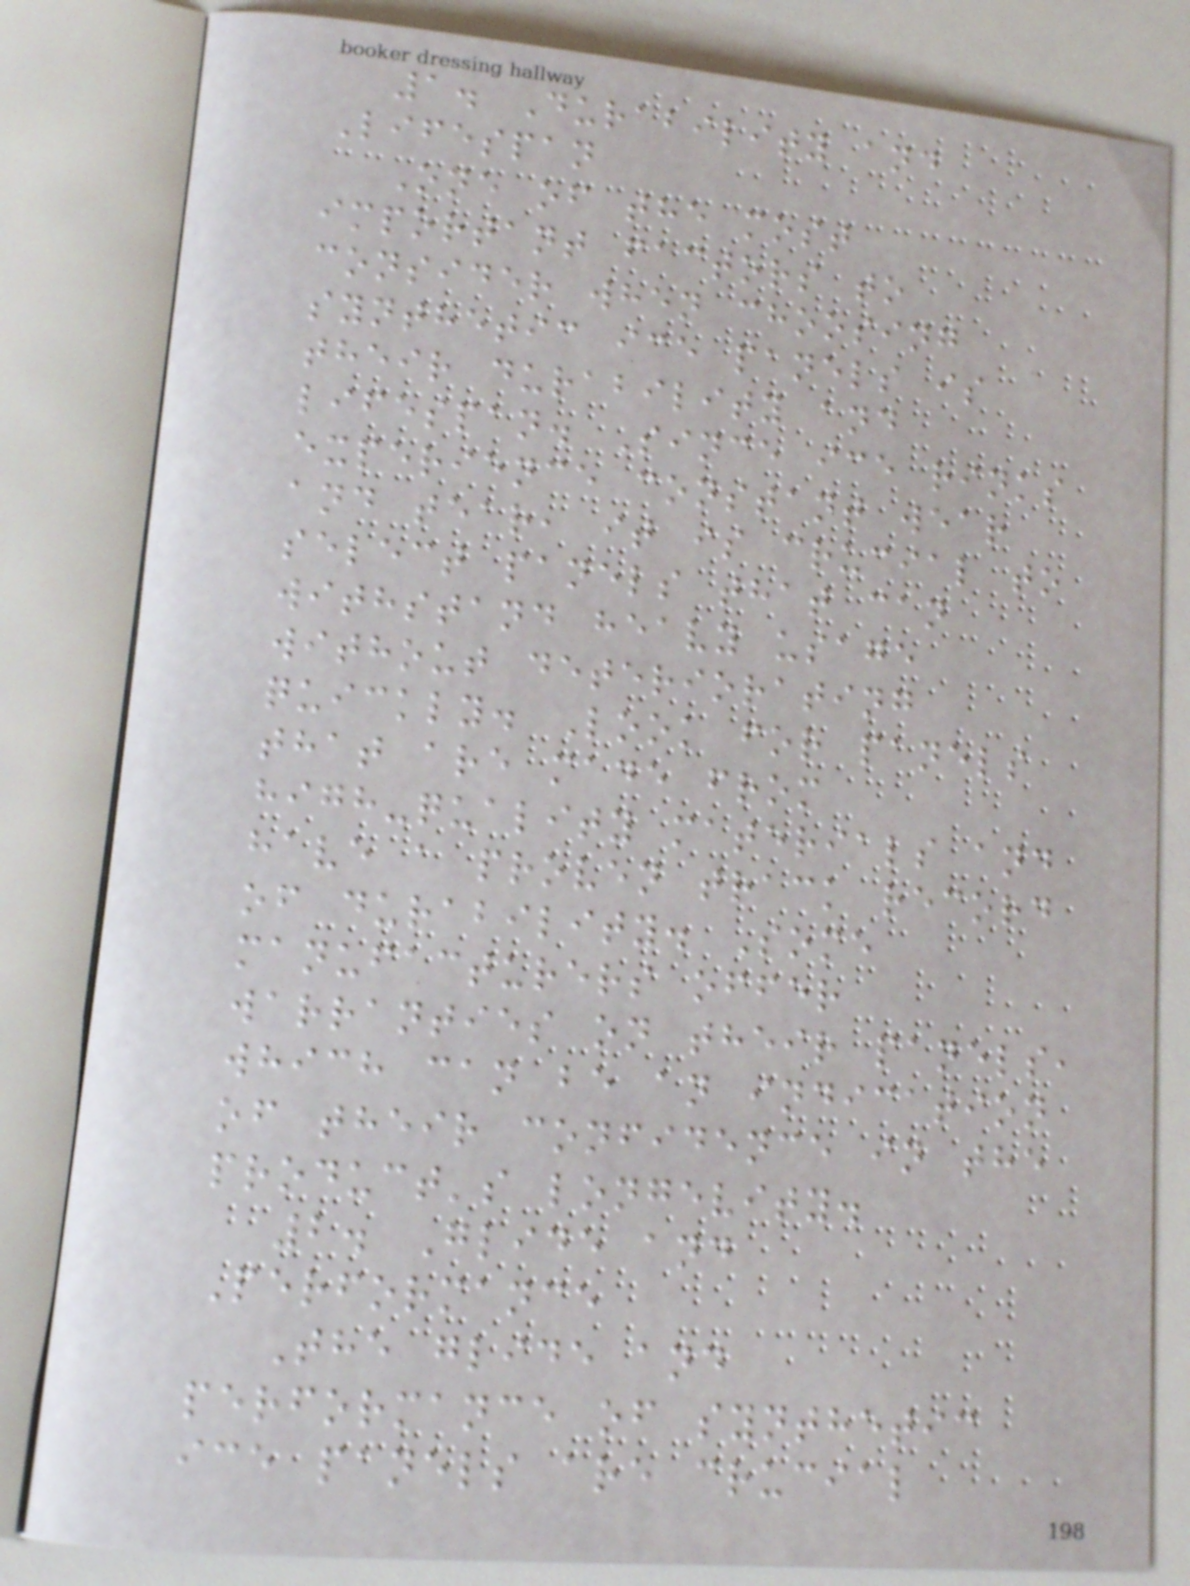1. Durability and
Lifespan
One of the most
important factors to
consider when choosing
synthetic ice panels is
their durability and
lifespan. Since ice rinks
experience constant wear
and tear, it is crucial to
select panels that can
withstand heavy usage
without deteriorating
quickly. Look for panels
that are made from
high-quality materials and
have a proven track record
of durability. Some
manufacturers offer
warranties on their panels,
which can be an indication
of their confidence in the
product's longevity.
2. Glide and
Performance
The glide and
performance of synthetic
ice panels are crucial
